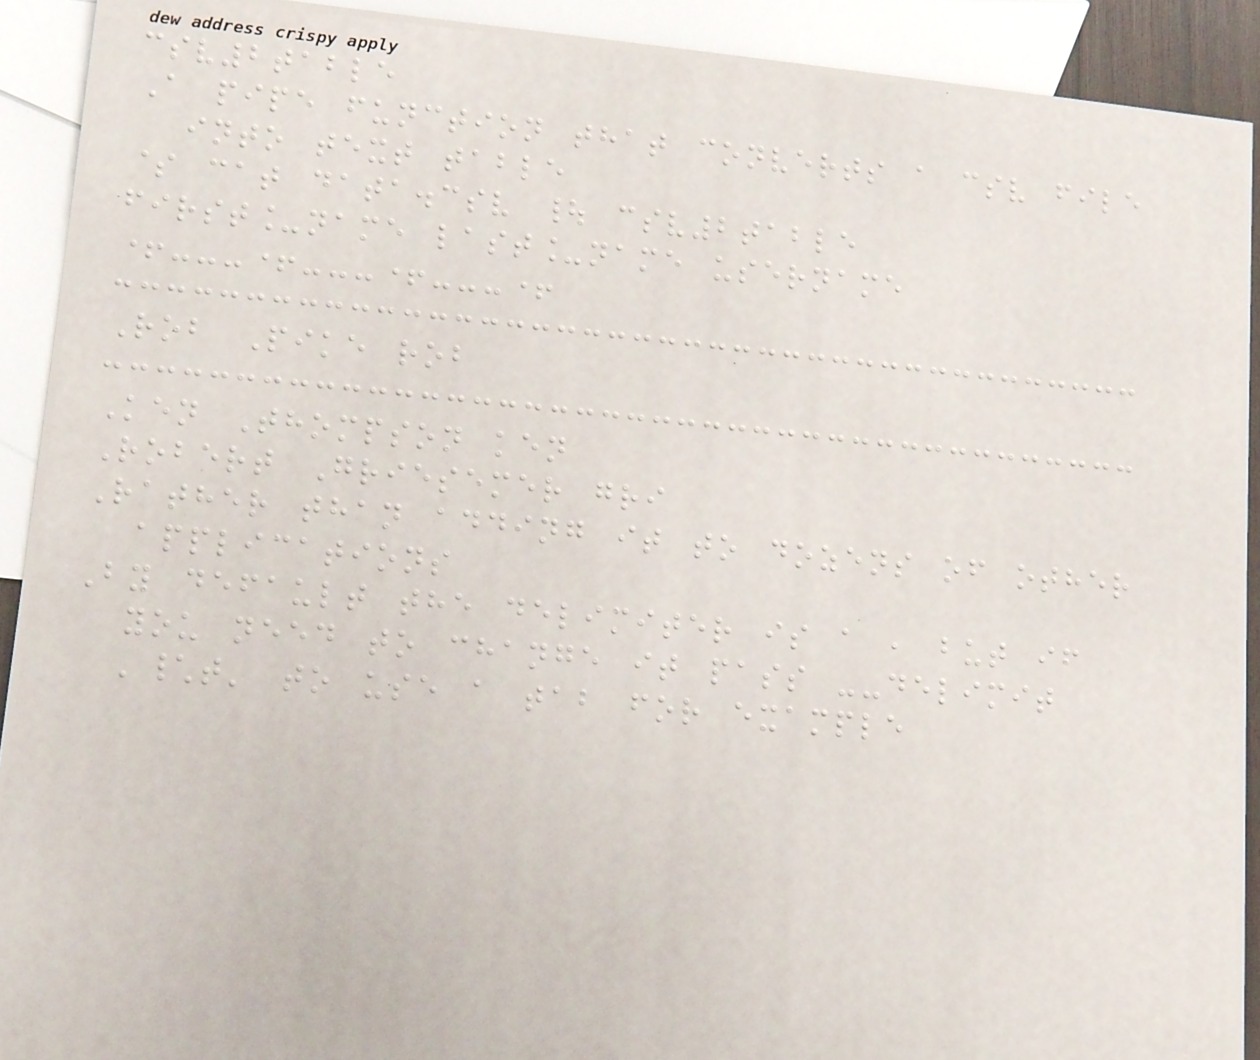csv2table
A pipe function that converts a csv file
into text table
$ cat data.csv | csv2table
first_name last_name username
+---+---+---+
Rob Pike rob
Ken Thompson ken
Robert Griesemer gri
Rather than adding it to dozens of other
applications
By default the delimiter is a , but if
you need to change it pass --delimit
'\t' to use a tab for example
